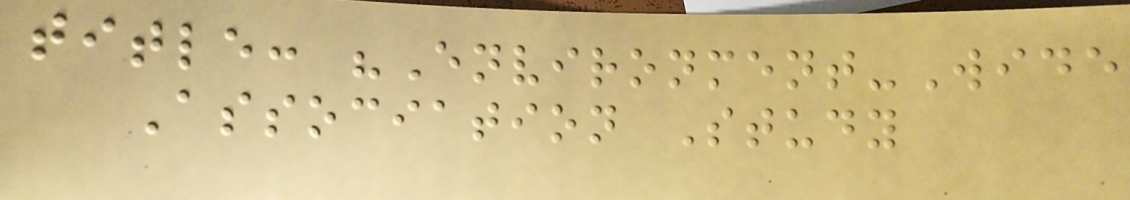title: "Environment-Wide
Association Study
